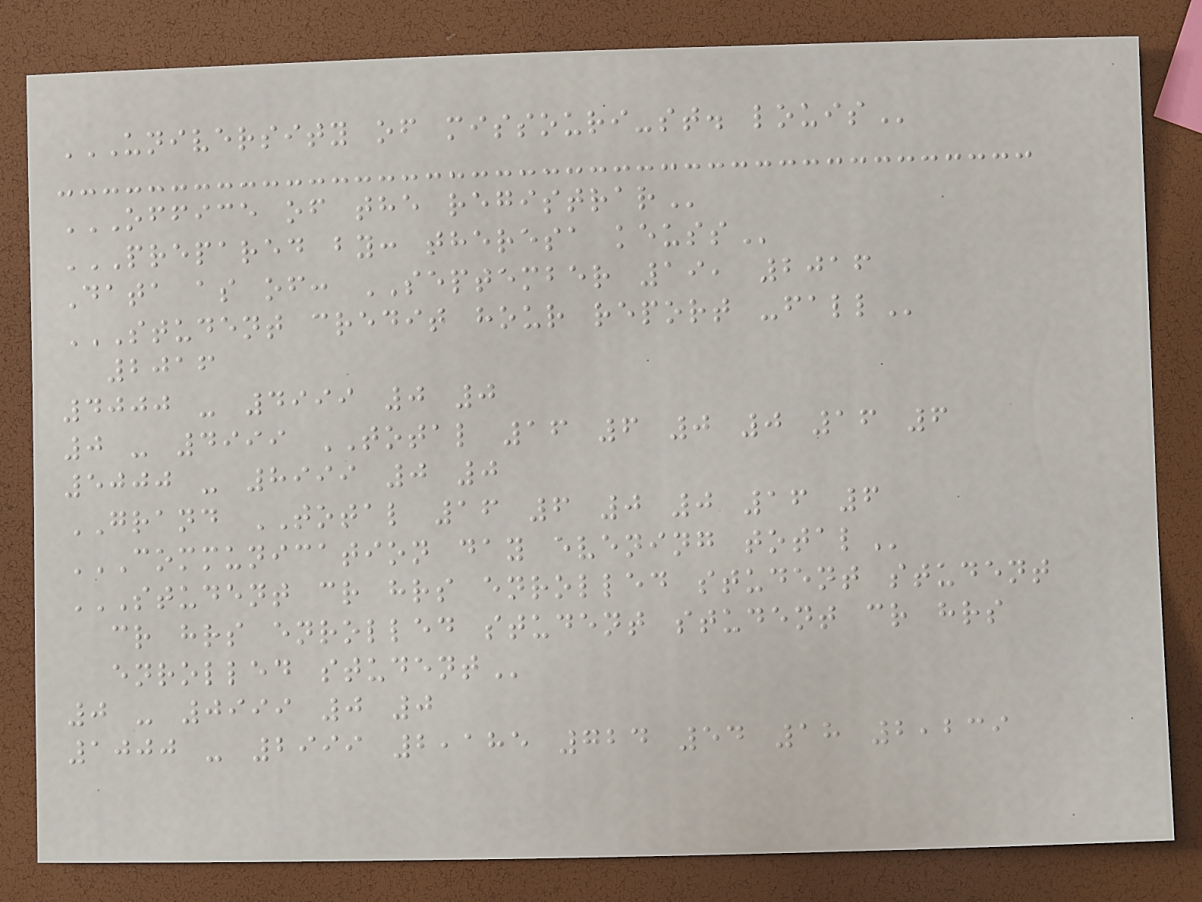UNIVERSITY OF MISSOURI-ST. LOUIS
OFFICE OF THE REGISTRAR
PREPARED BY: THERESA KEUSS
Data as of: SEPTEMBER 19, 2016
STUDENT CREDIT HOUR REPORT -FALL
2016
4000 - 4999 0 0
0 - 4999 TOTAL 16 6 0 0 16 6
5000 - 8999 0 0
GRAND TOTAL 16 6 0 0 16 6
COMMUNICATION DAY EVENING TOTAL
STUDENT CR HRS ENROLLED STUDENT STUDENT
CR HRS ENROLLED STUDENT STUDENT CR HRS
ENROLLED STUDENT
0 - 0999 0 0
1000 - 2999 2,185 724 54 18 2,239
